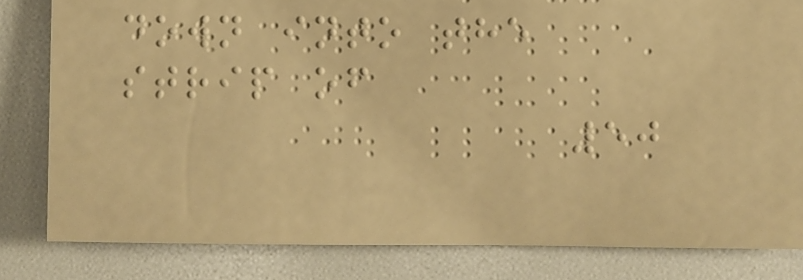down into the
strip of
50
